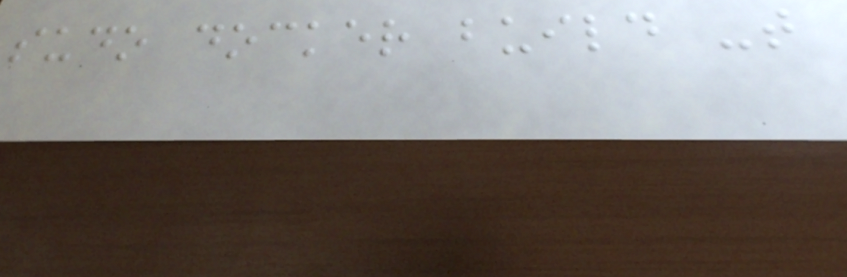sudo docker build -t
